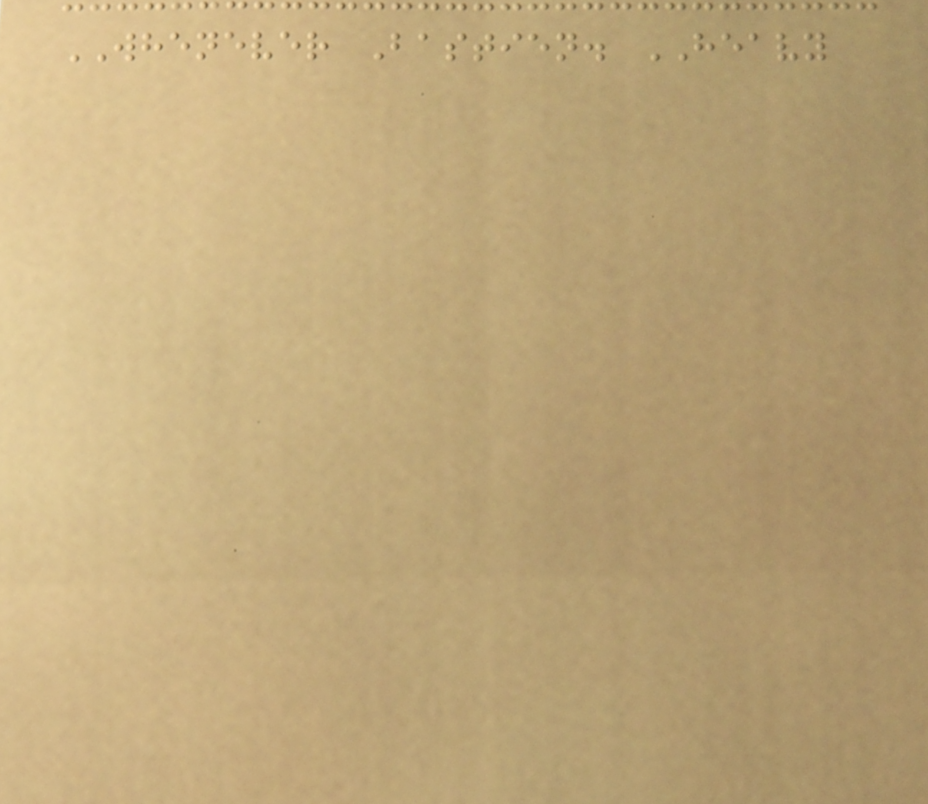WHENEVER Bastien. HEAVY
